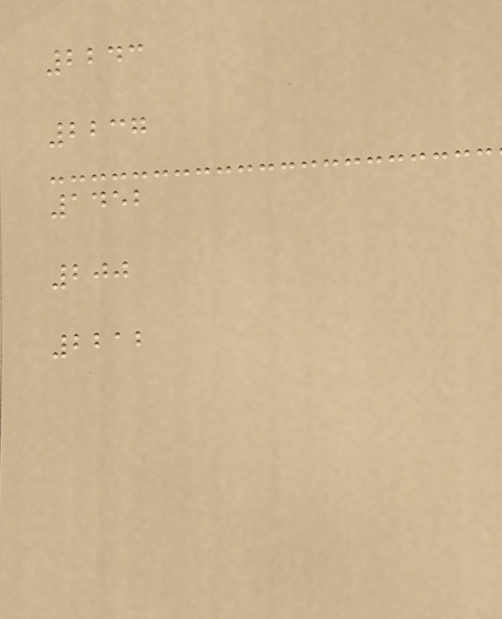2243
2237
1452
200
2212
